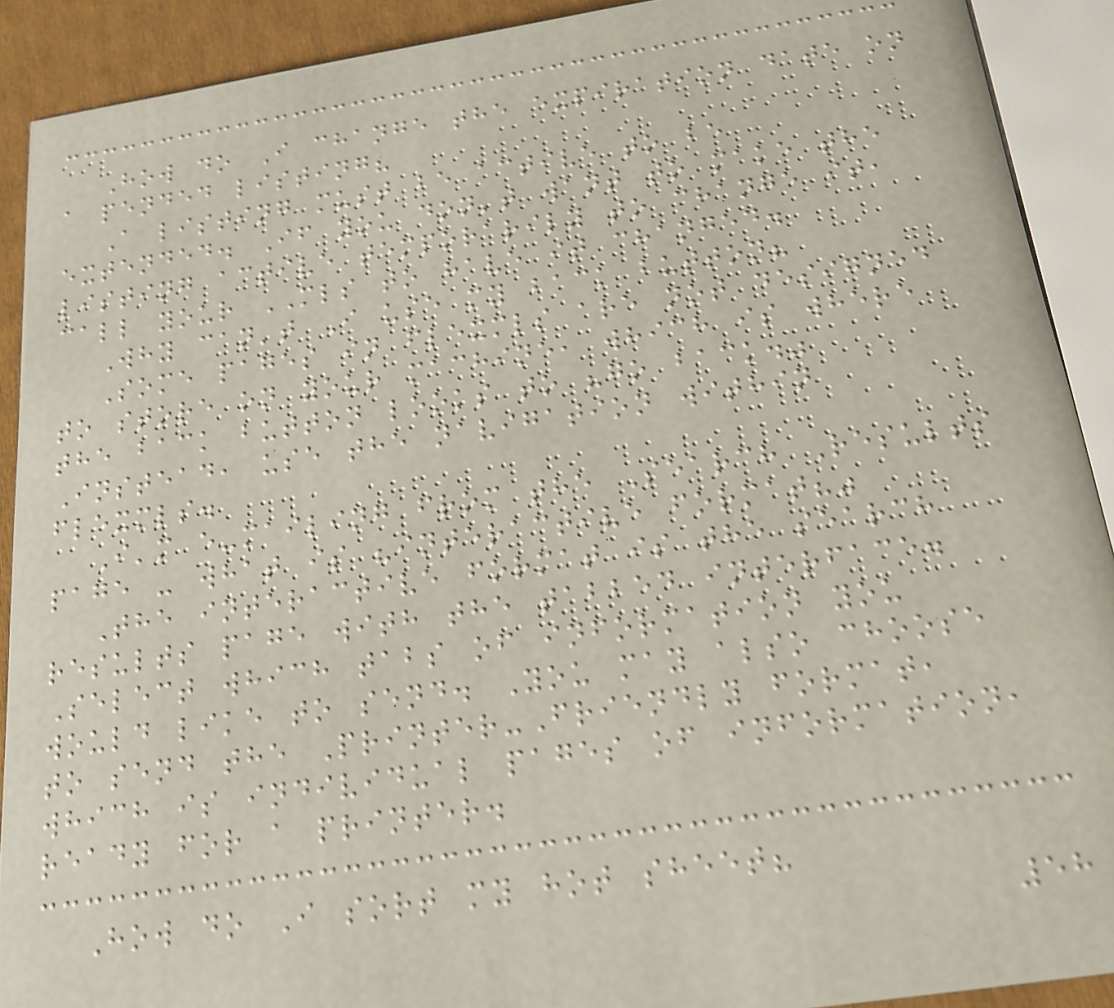How do I change the expiration date on
a pended listing?
A listing must be active to be
extended. If you don't want to make the
listing active temporarily to change it,
call your MLS to have it changed.
Why can't I use my back button?
Some pages in flexmls are not designed
to store on your machine, which is where
the back button looks to "go back."
Instead, use the navigation within
flexmls.
I'm e-mailing from the Search Results
page - what is "interactive format?"
The interactive format is the search
results page with the tabbed interface.
Select which tabs of information you
would like to send. You may also choose
to send the Printer-Friendly format,
which is individual pages of information,
ready for a printer.
How do I sort my hot sheet?
58
